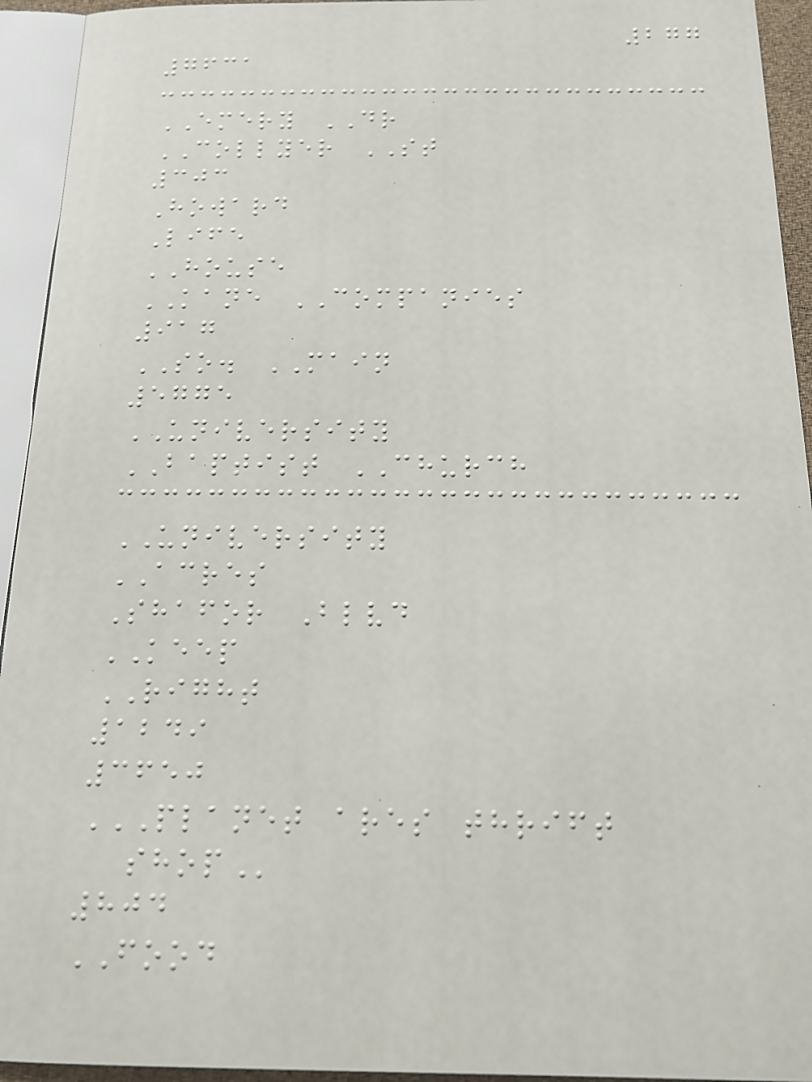277
7631
EMERY DR
COLLYER ST
303
Howard
Life
HOUSE
KANE COMPANIES
917
SO. MAIN
5775
UNIVERSITY
BAPTIST CHURCH
UNIVERSITY
ACRES
Shafor Blvd
KEEP
RIGHT
1249
3650
PLANET ARES THRIFT
SHOP
804
FOOD
